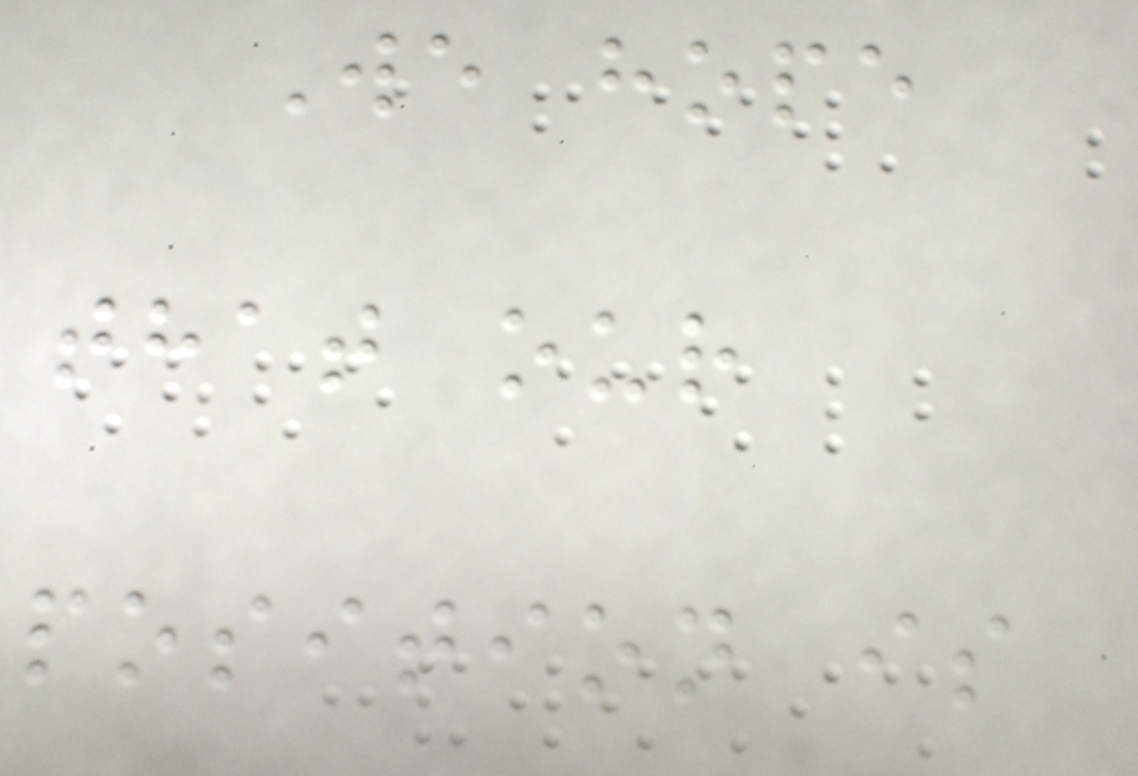We hope
that our
position is
